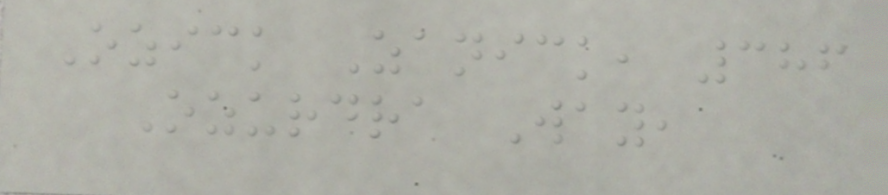Ozick Zanick, 386
Ozurdra Way,
